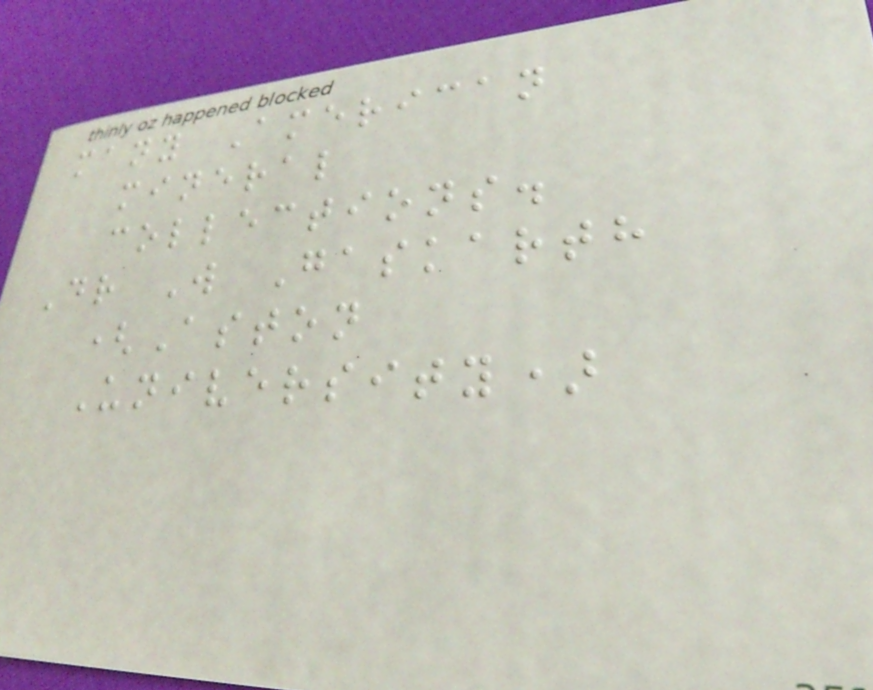many American
mineral
collections.
Dr W Gaskarth
(Aston
University)
